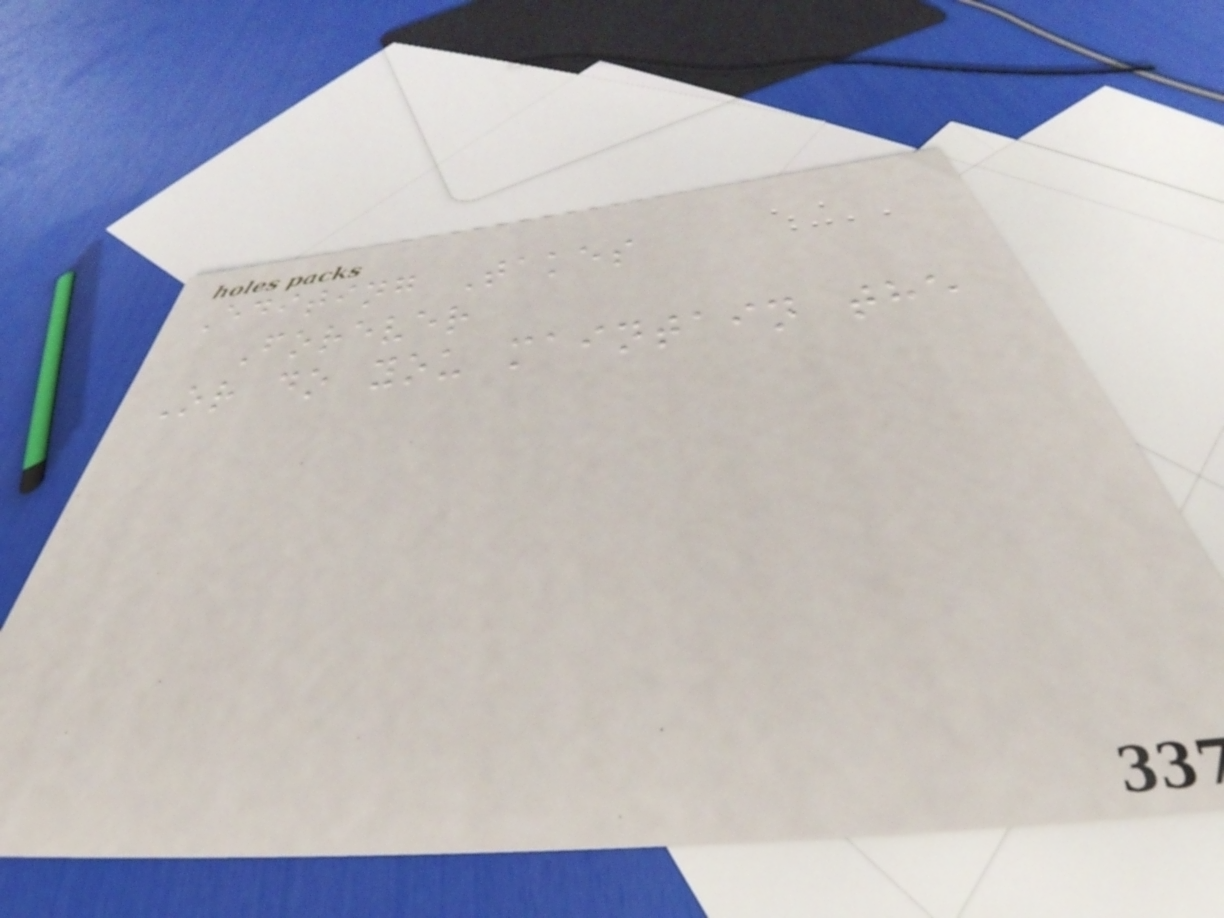Editing Takes
Forever
Or do you maintain the
